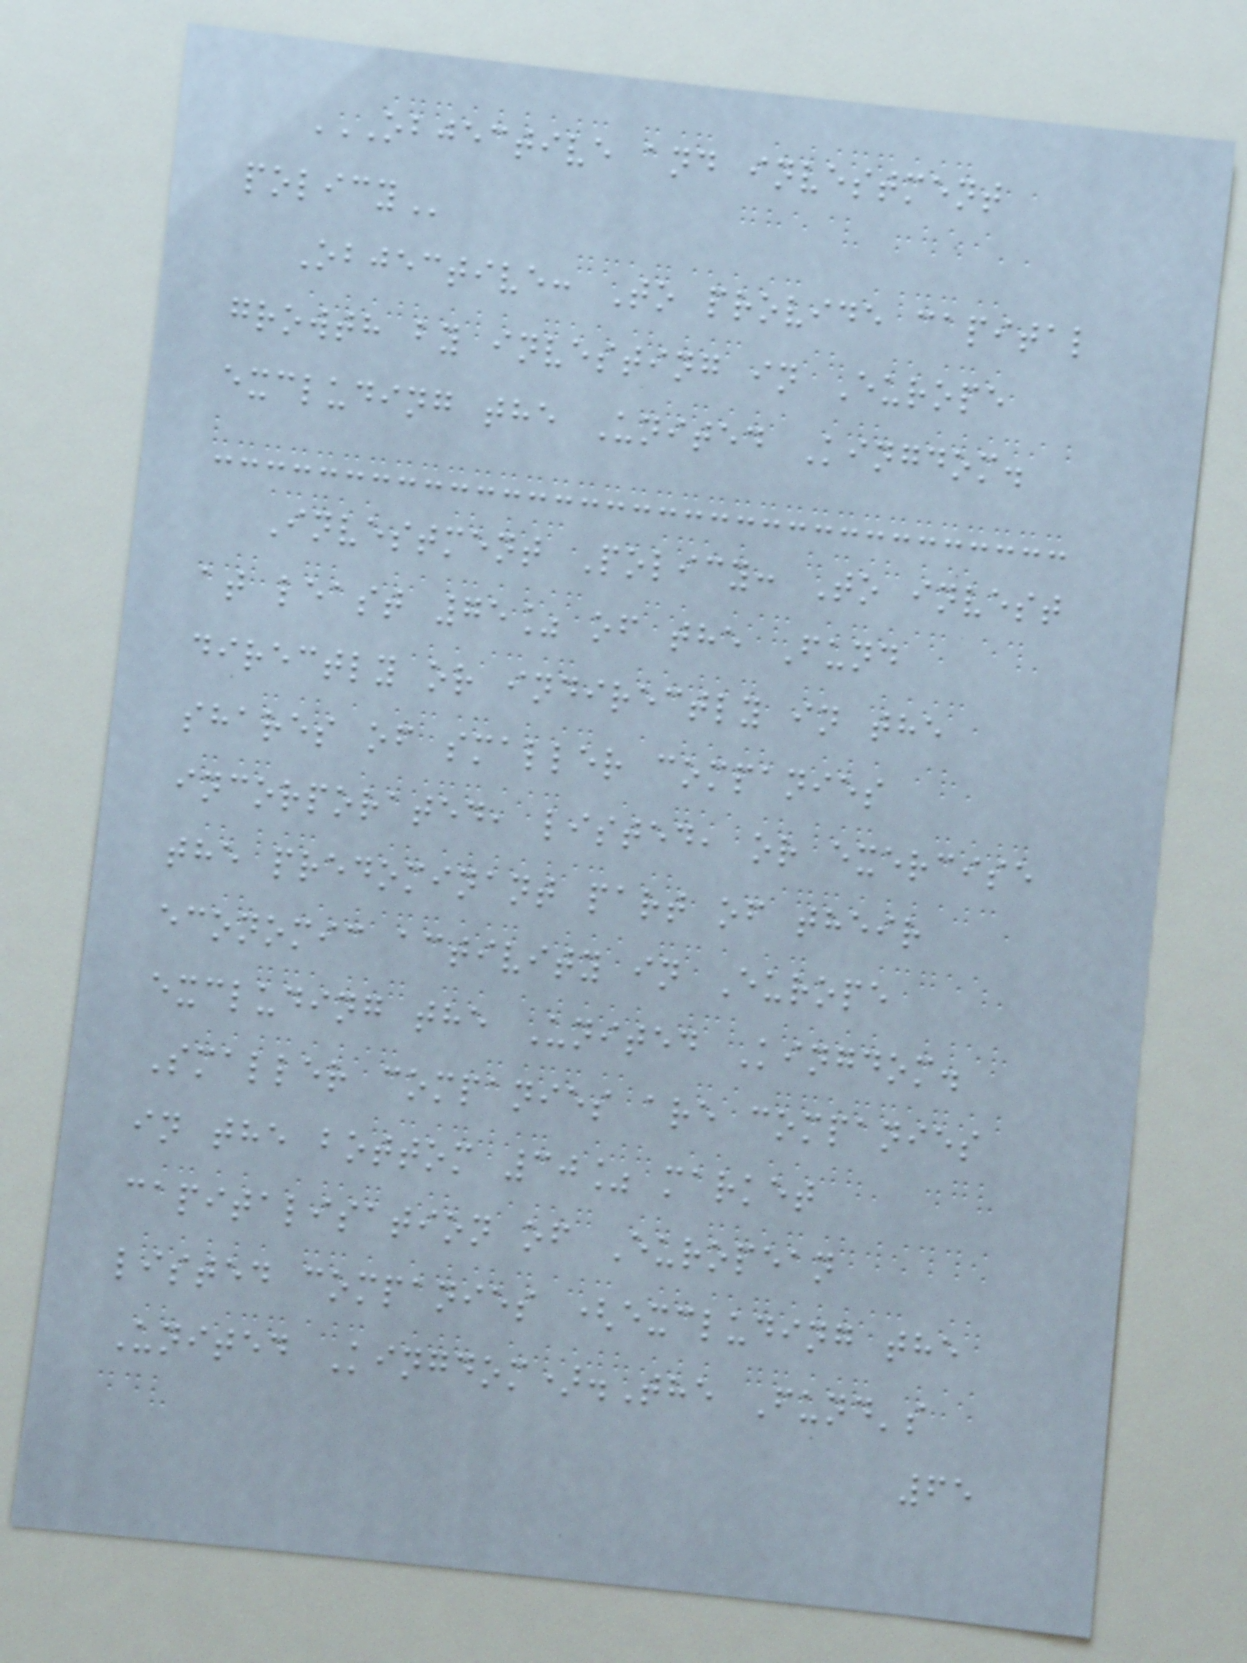OBJECTIVE AND INVESTMENT
POLICY
Objective: To provide capital
growth by investing in Europe
excluding the United Kingdom.
Investment Policy: To invest
at least 75% of the Fund
directly or indirectly in the
shares of smaller companies
incorporated, listed, or exercise
the predominant part of their
economic activity in Europe
excluding the United Kingdom.
Smaller companies are companies
in the bottom 30% market
capitalisation of European
listed companies (excluding the
United Kingdom).The Fund's
65
